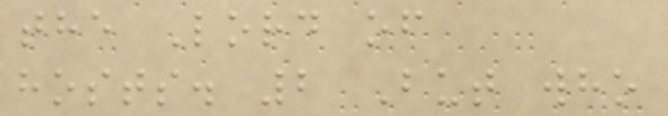the Lord of
hosts. 2 But who
